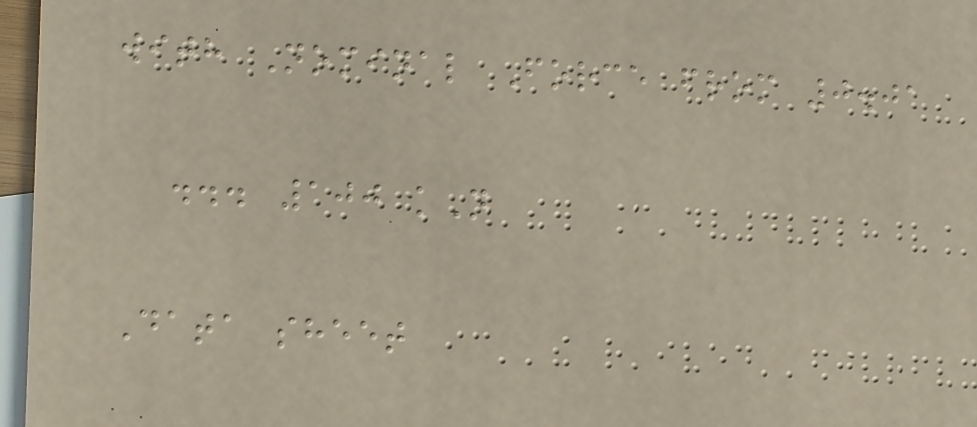with Nominal Force from 0.01
... 100 kN
Data sheet
